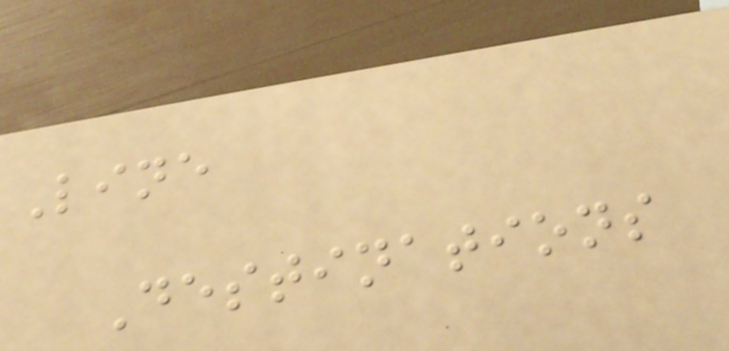Line
Destinations
